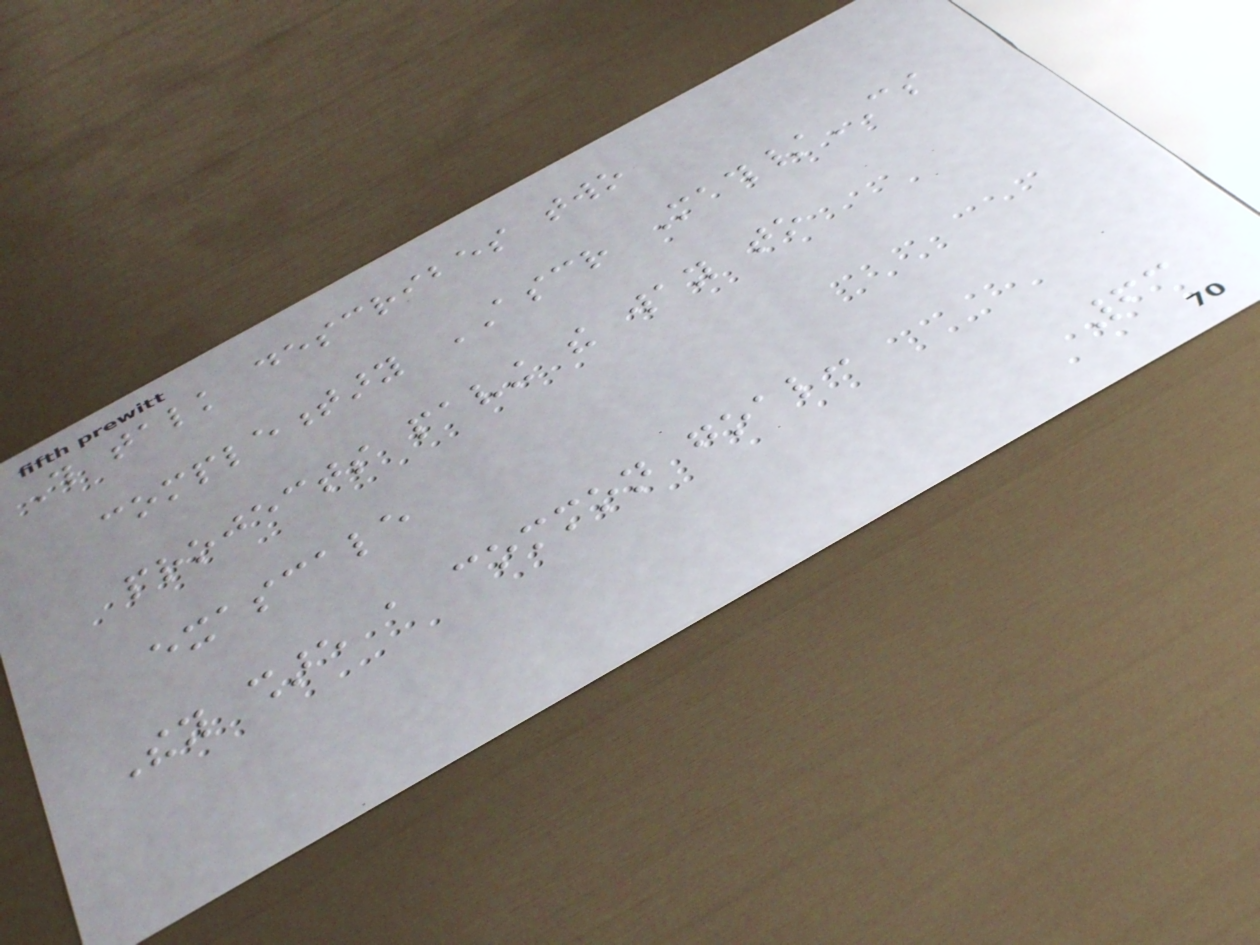This talk describes two
complementary ASCR Math/CS
projects paving the way to
exascale
They share a common goal:
63
